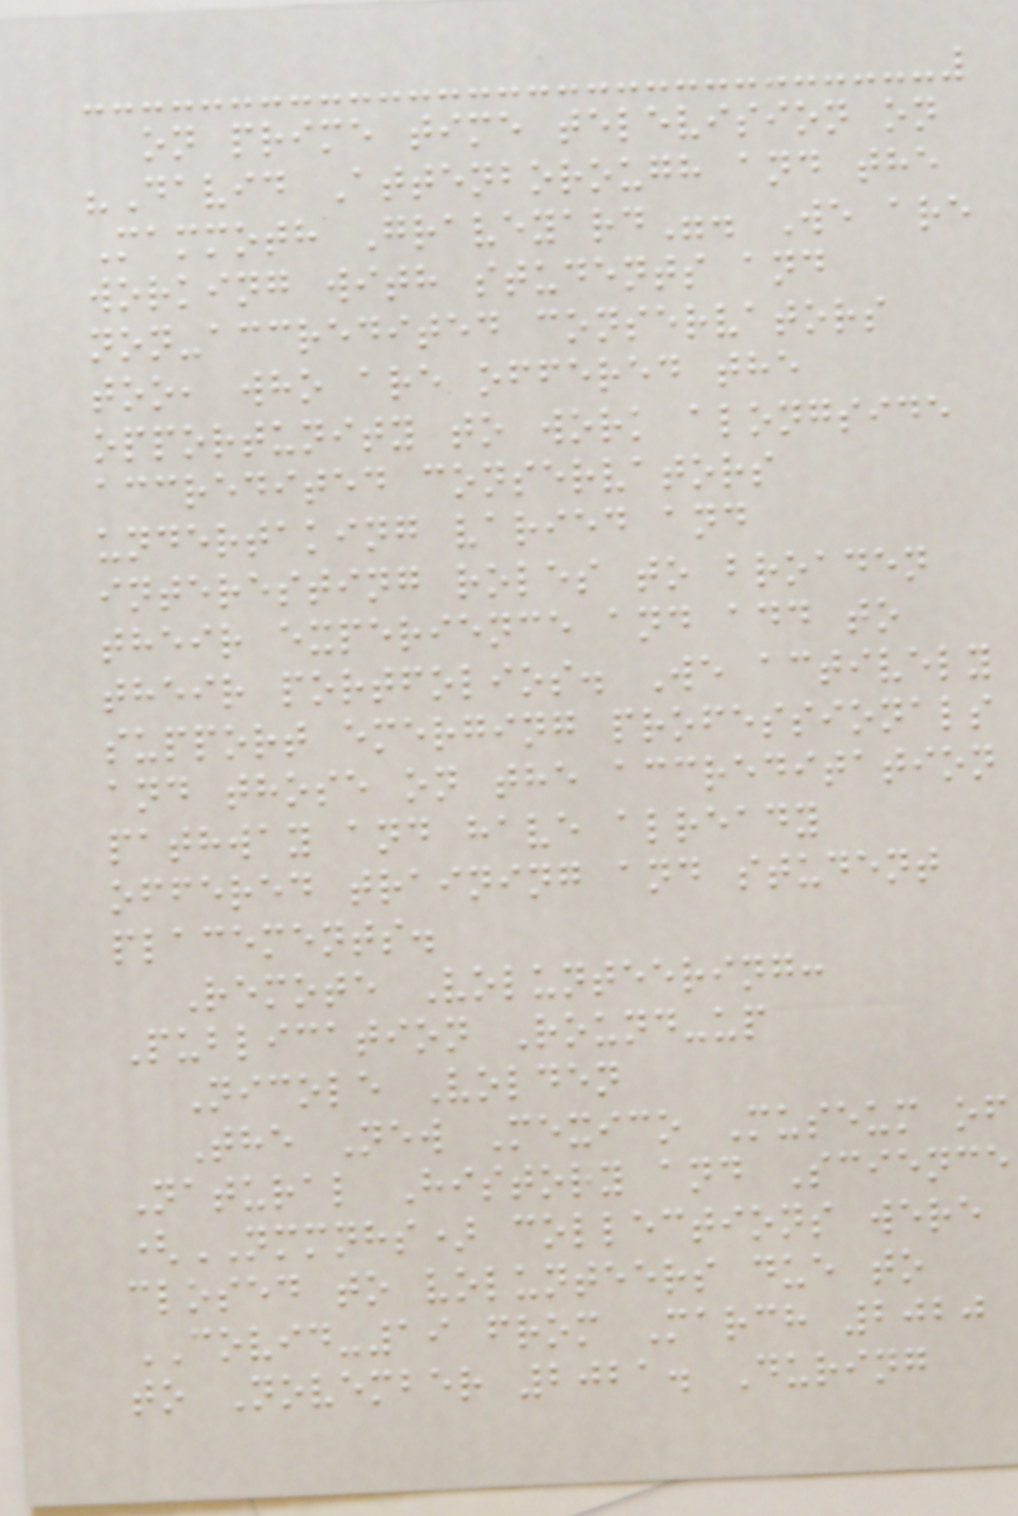on prime time television on
"David Attenborough and the
Mammoth Graveyard". We are
working with students and
non-accredited conservators
too, who are offered the
opportunity to work alongside
accredited conservators
undertaking varied and
interesting roles to broaden
their experience and add to
their portfolios. We actively
support emerging professionals
and those on the accreditation
pathway and have already
offered training and student
placements.
Remote Volunteering:
Publication Round-up
Nicole Volden
The New Mexico Museum of
Natural History and Science
(NMMNHS) collections were
closed to volunteers due to
COVID-19 from March 2020
to November 2021. During
